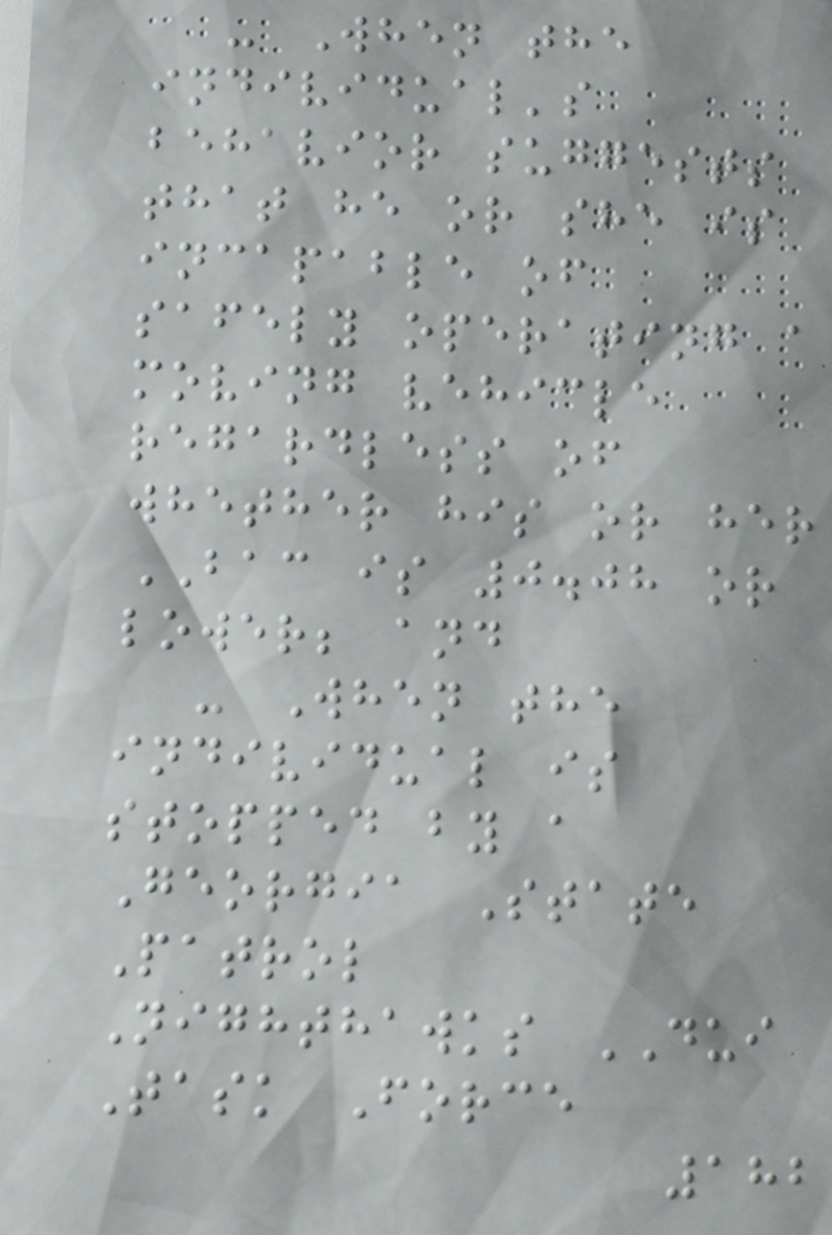- When the
individual's
behavior suggests
that he or she is
incapable of
safely operating a
moving vehicle
regardless of
whether his or her
BAC is 0.08 or
lower; and
- When the
individual is
stopped by a
Georgia State
Patrol
Nighthawks DUI
Task Force
182
